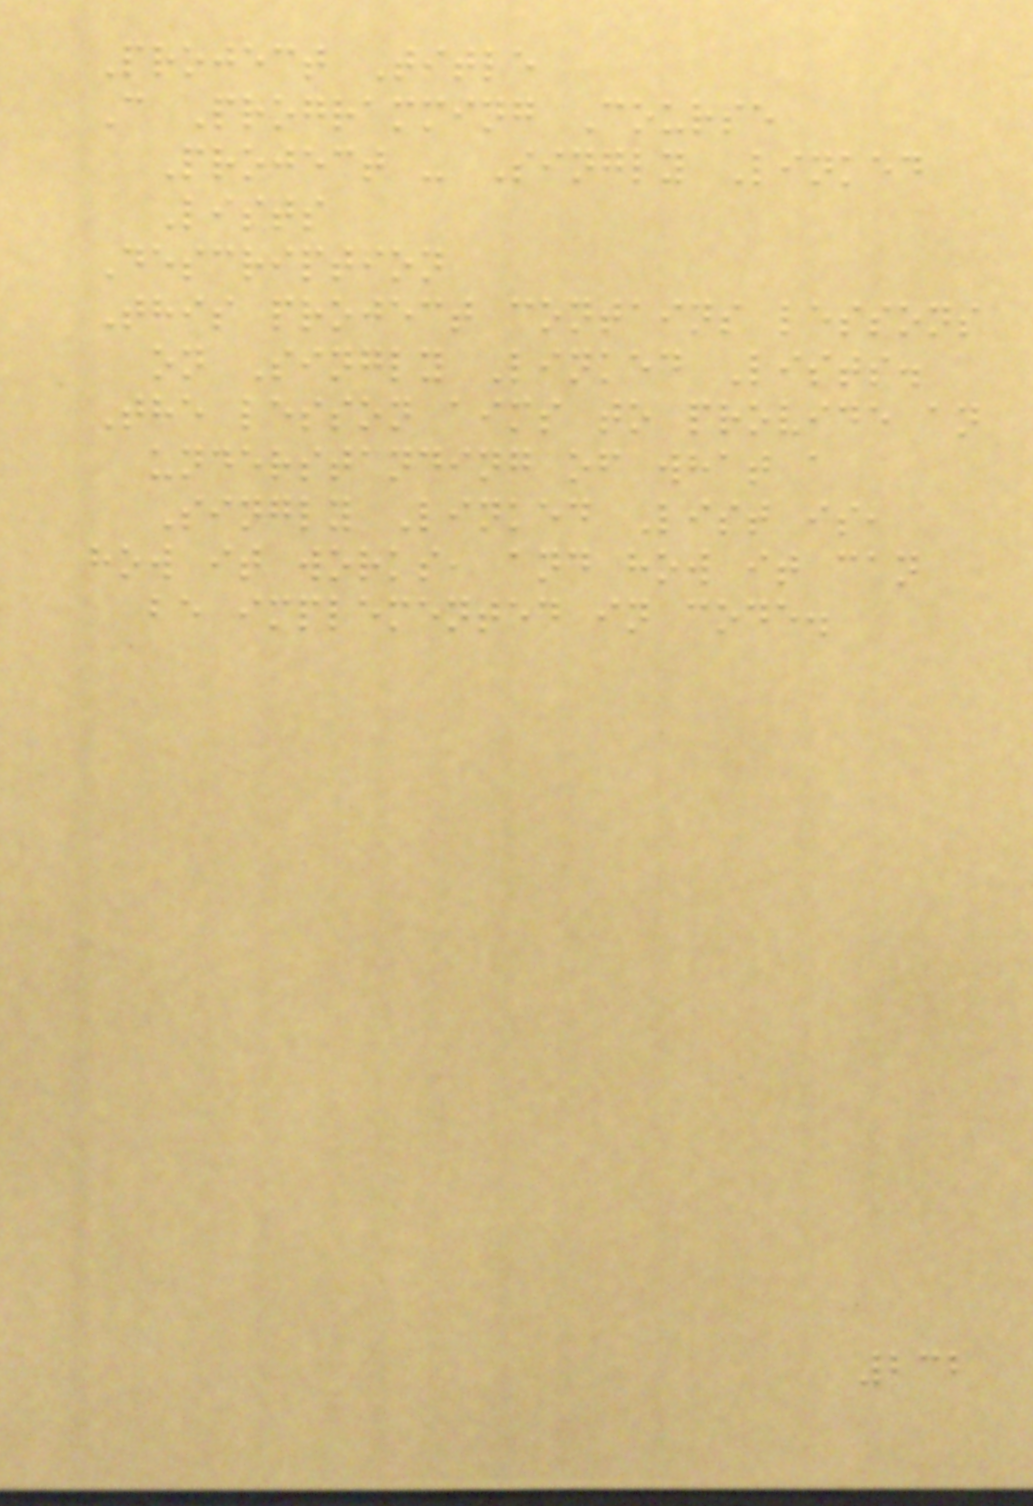Project Title
C Programming Course
Project - Singly Linked
Lists
Description
This project contains lessons
on Singly Linked Lists.
The lesson aims to provide an
understanding of what a
Singly Linked List is,
how it works, and how it can
be implemented in code.
232
